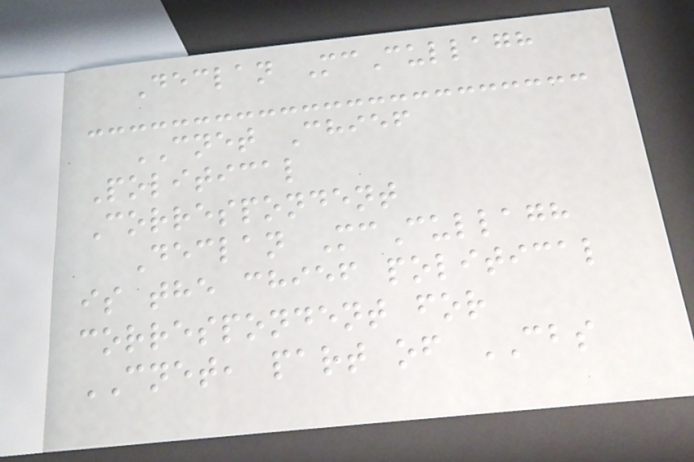Declan McCullagh
CNET Chief
Political
Correspondent
Declan McCullagh
is the chief political
correspondent for
CNET, part of CBS
